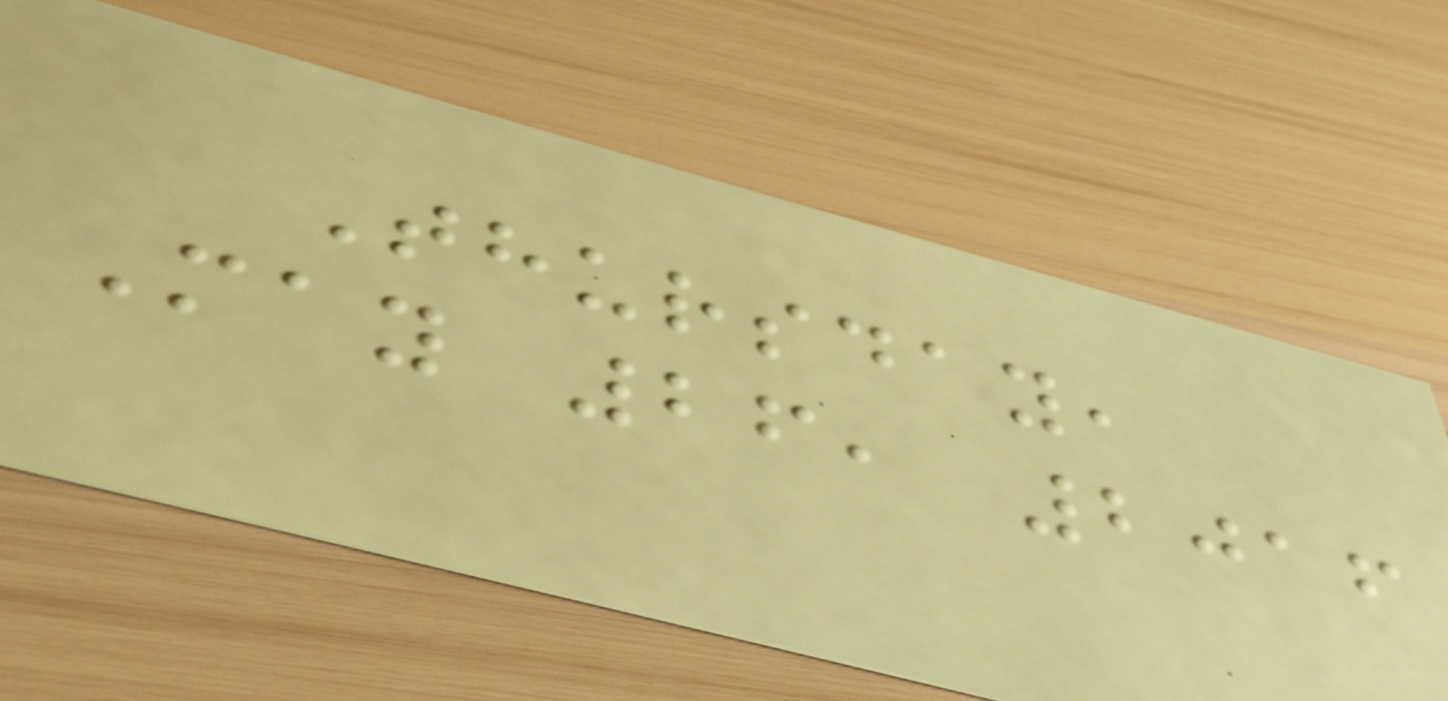Thursday,
May 26, 2016
